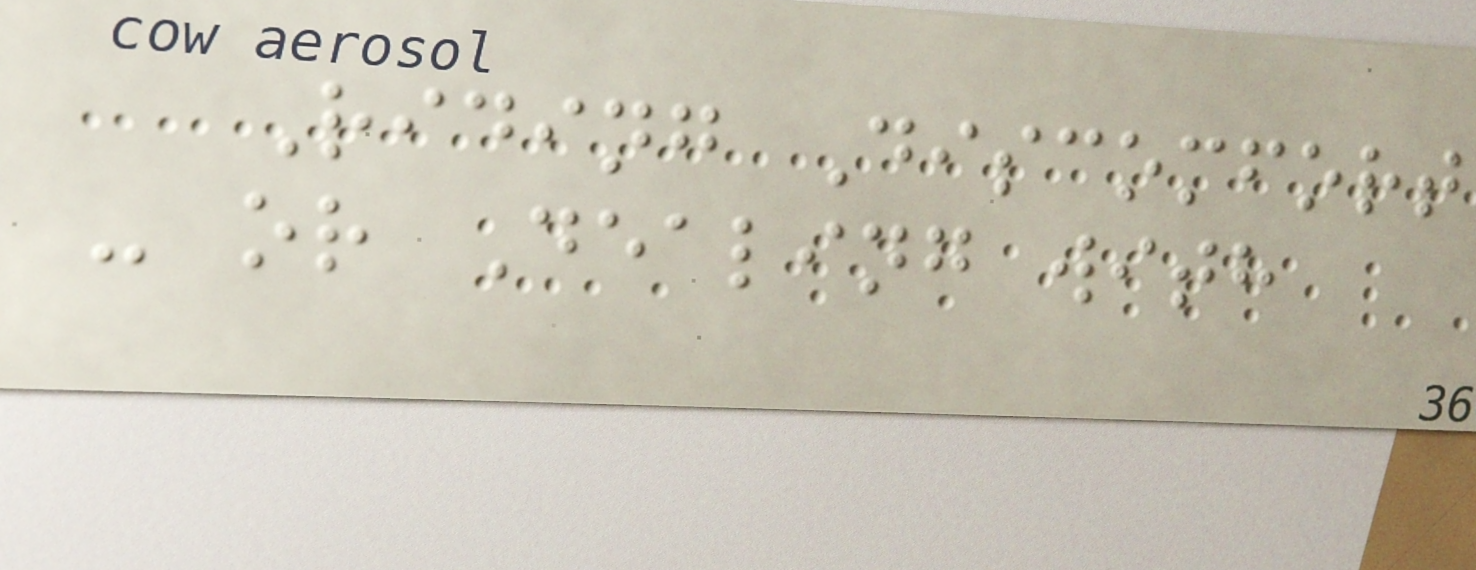Riding Discomfort
- or Dealing with
